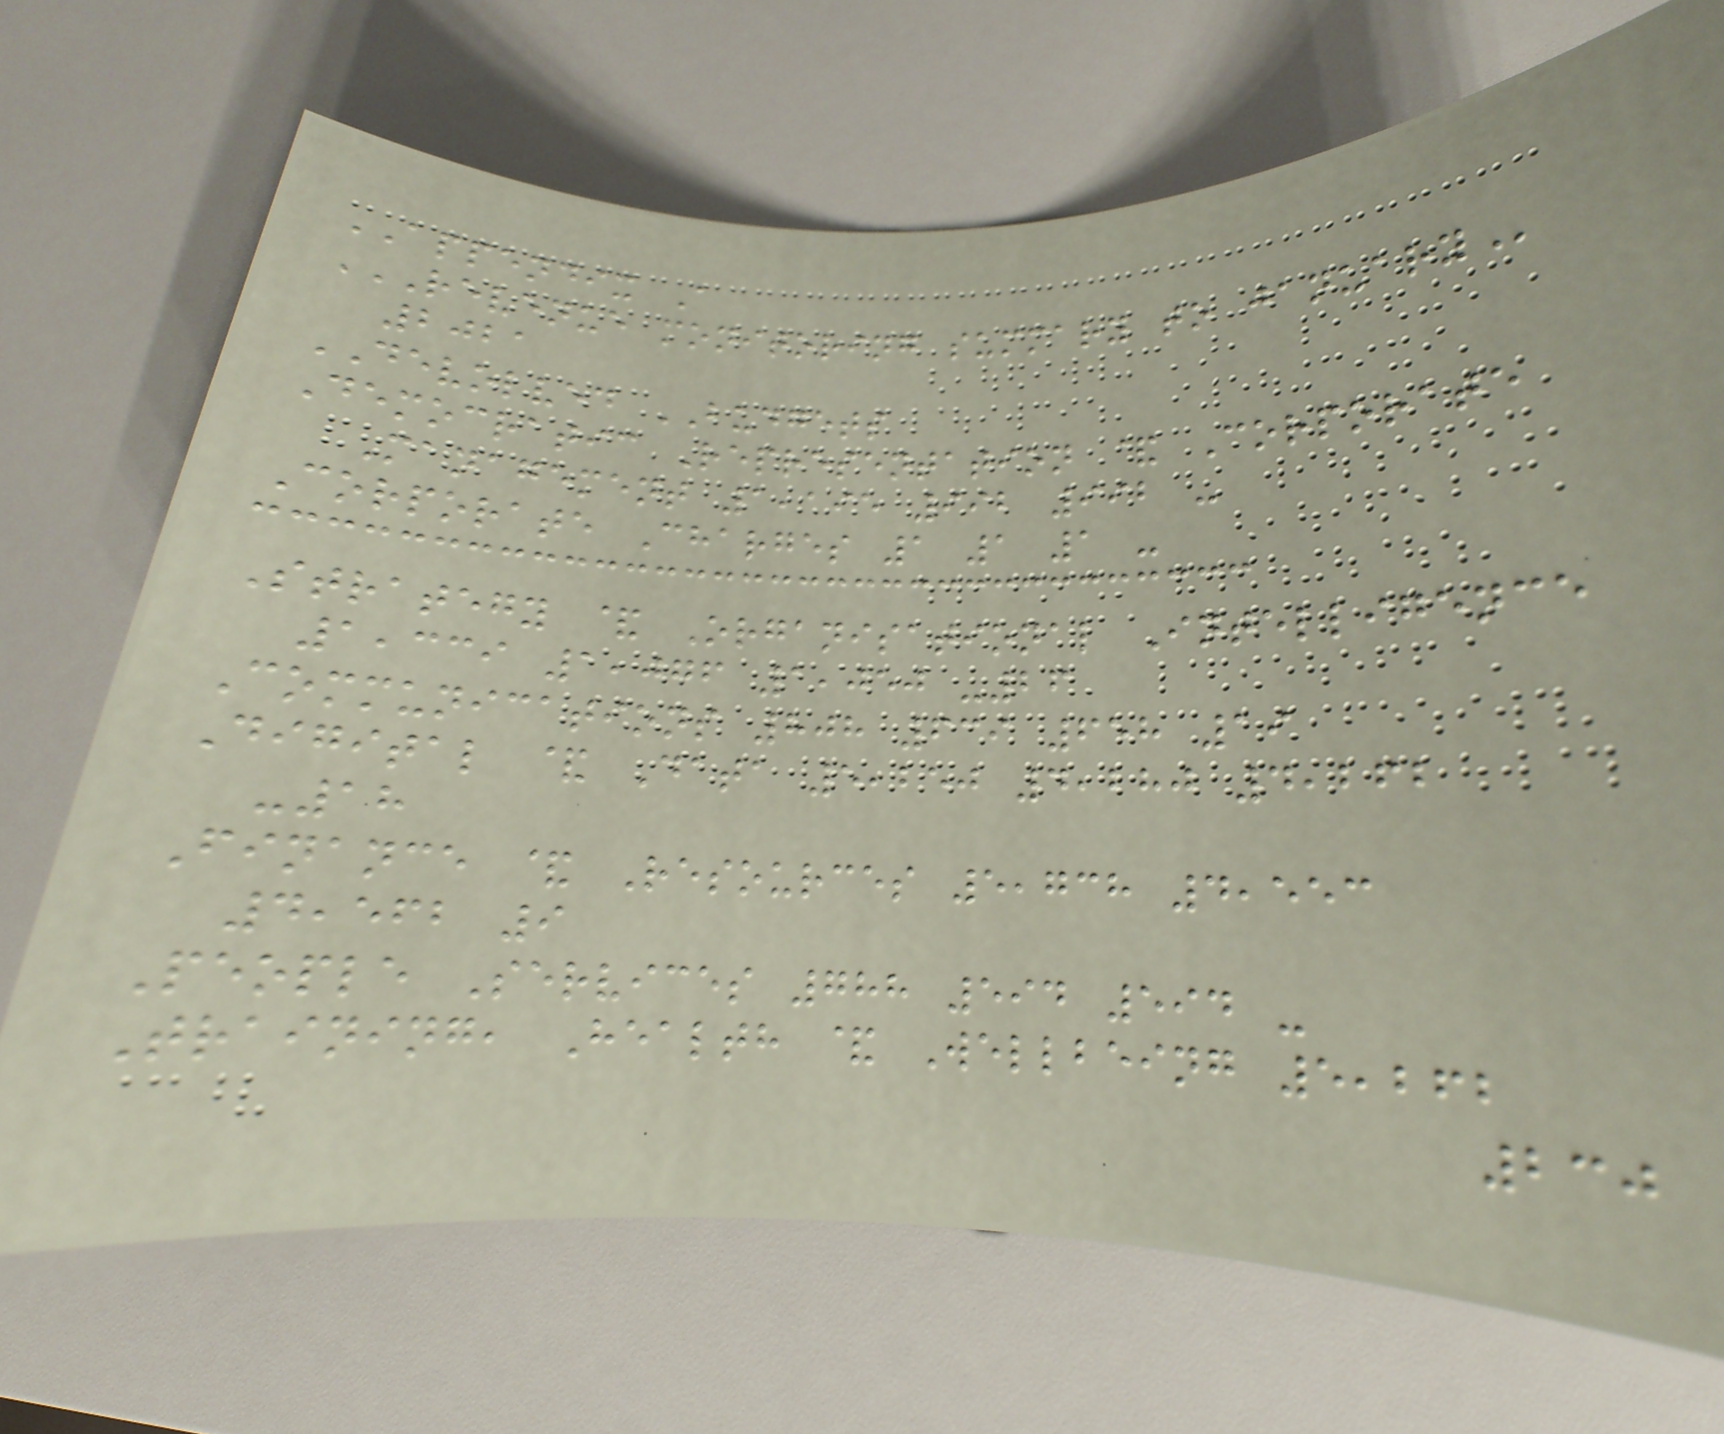APPENDIX A
REVENUE MONITORING SUMMARY TO JANUARY
2021
DEVOLVED BUDGETS
Democratic Representation & Corporate
Management 1,195 992 992 -
Corporate Charges 1 1 1 -
Strategy & Organisational Intelligence
1,339 1,076 1,050 -26
Communications 808 639 658 19
Digital & Data 5,250 4,280 4,262
-18
Finance & Resources 5,738 4,553
4,562 9
People Services 788 594 594 -
Training, Health & Wellbeing 5,262
230
